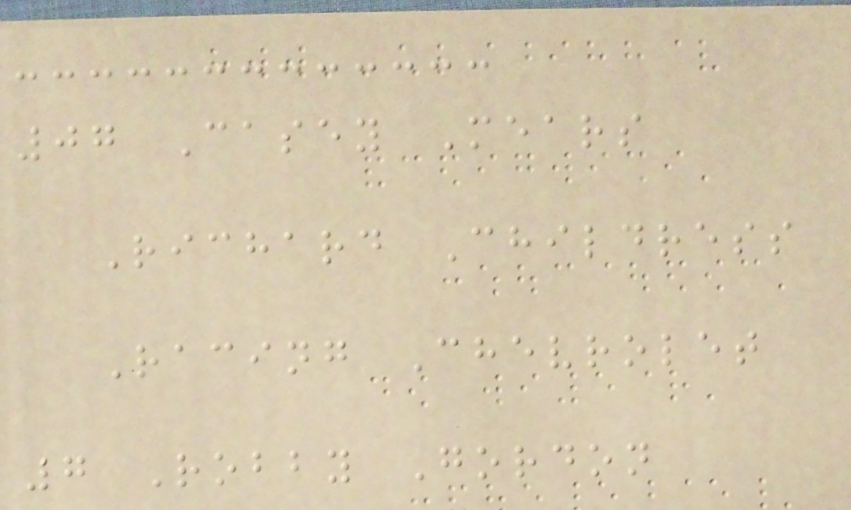07 Casey Mears
Richard Childress
Racing Chevrolet
7 Robby Gordon
